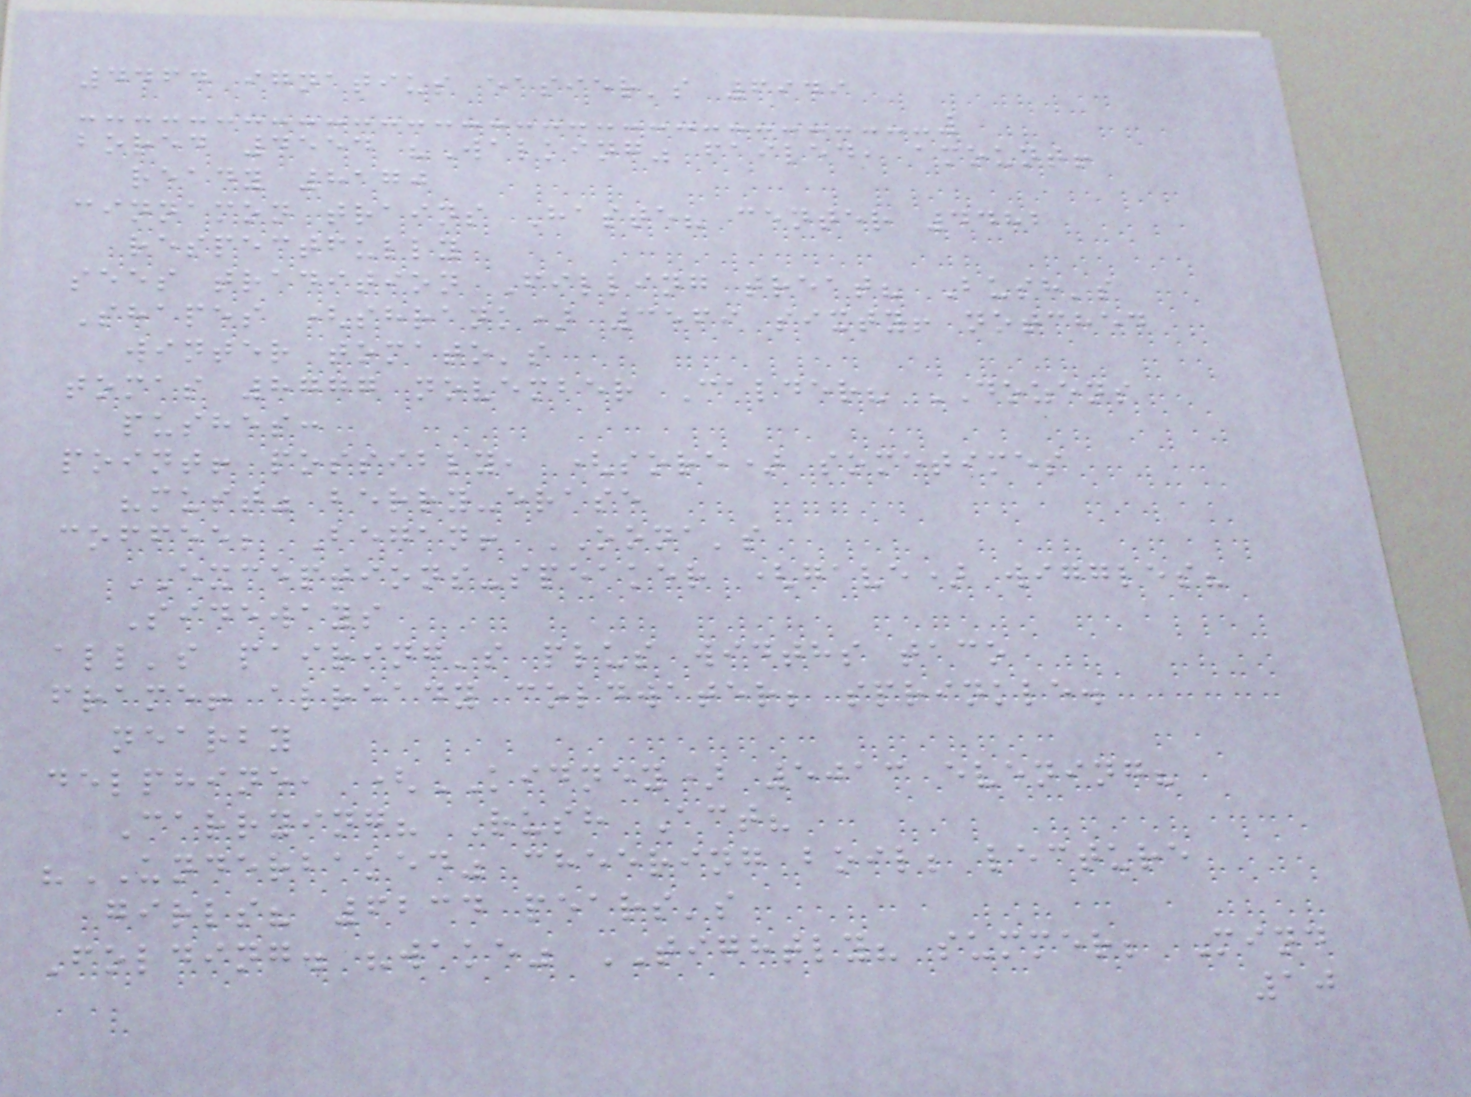4464 ignatius easier's 6949
bored 4554 "Walking" failed, amount!
ready 8170
cinnamon trains Haste? center 4482
respectfully
sees tradition Filling treat? Bush's
Shapes (shrank) 3569 sixty! notched
winter tomato's
tomas 8777 november Calder? DOZENS
pushes:
point! possibly, (sore) sometimes
"must" berry-erase
coffee; Began! OONA's
EXCEPTIONS-speaker (gave) wiggles?
Sideways
all's pairing's plus widths taco
frame! already coldwater; sprinkle.
nearby
delphine, (KIDNEY) 5013 evening?
Carrying? Rush Act?
"UNDERBAKED" cheering boil; lecture
girls? 6234 pears's
Folding. "wake" TIGHTLY? summer; Mind
10
